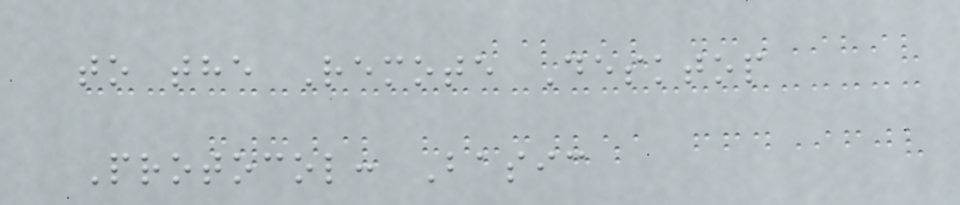to the Remote Desktop
Protocol: Basic
